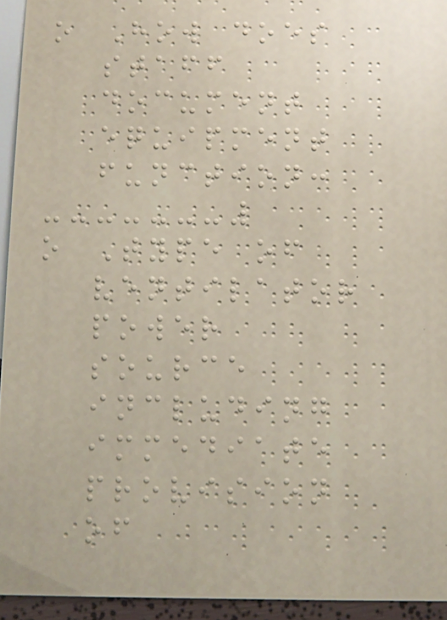o How does
staff
document
equipment
function:
o Type of
ventilator
power
source
including
immediate
provision
of
